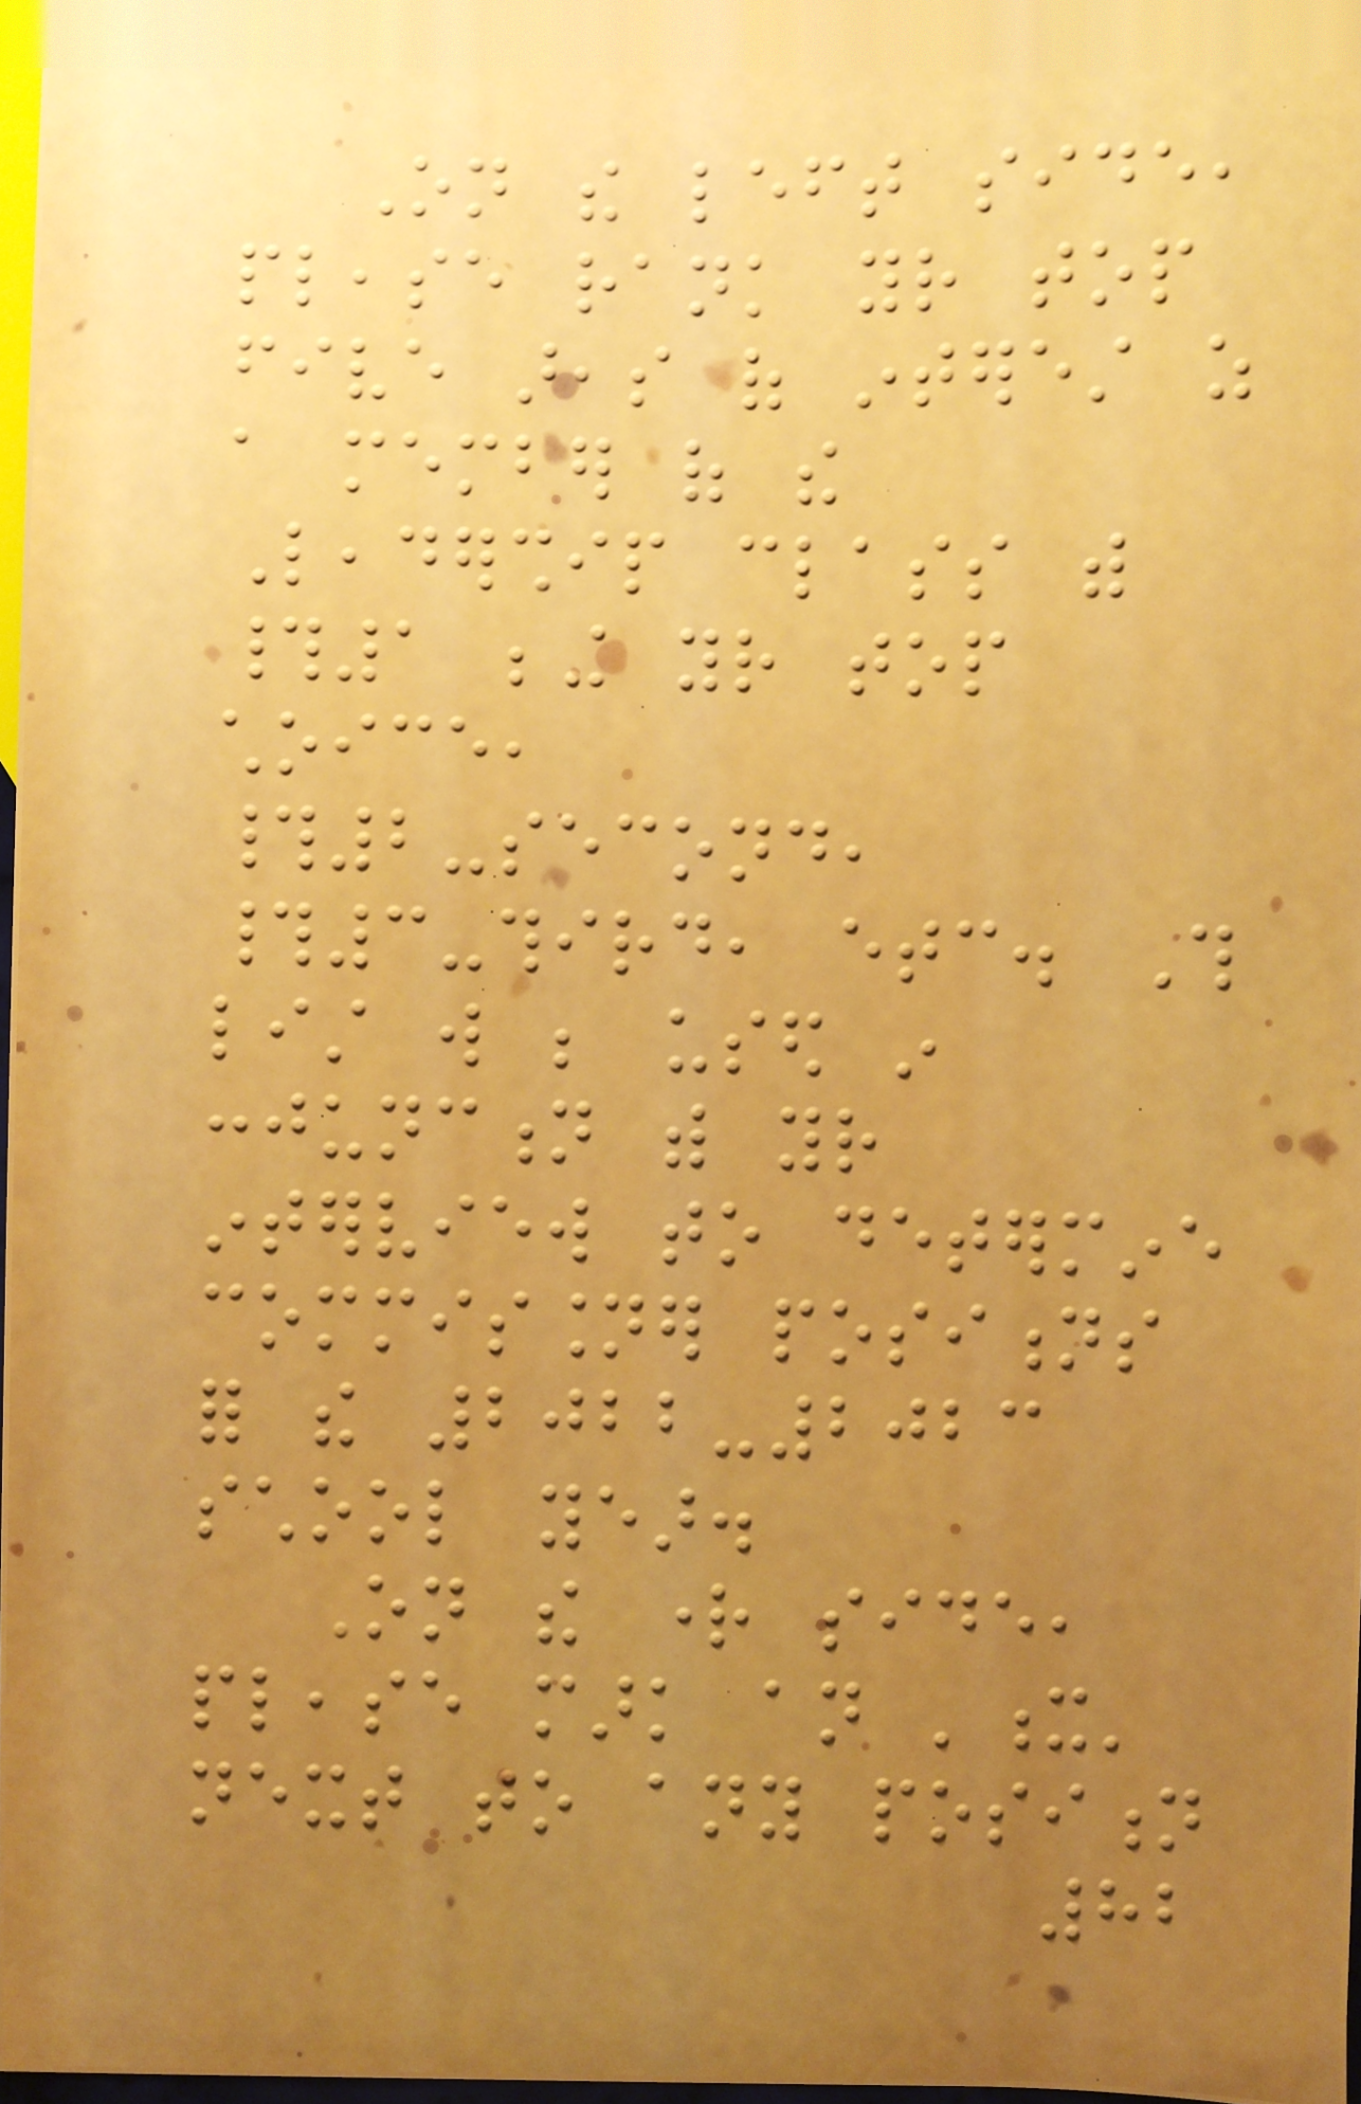On the left side,
please rank your top
five areas of interest as
a member of the
Leadership class with
#1 being your top
choice,
#2-second,
#3-third, etc. This
list will be used in
conjunction with your
interview to determine
commissioner positions
for the 2022-2023
school year.
On the right side,
please mark an 'x'
next to any position
82
